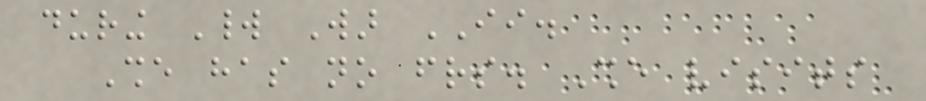during World War II.
She has no friends. She visits
